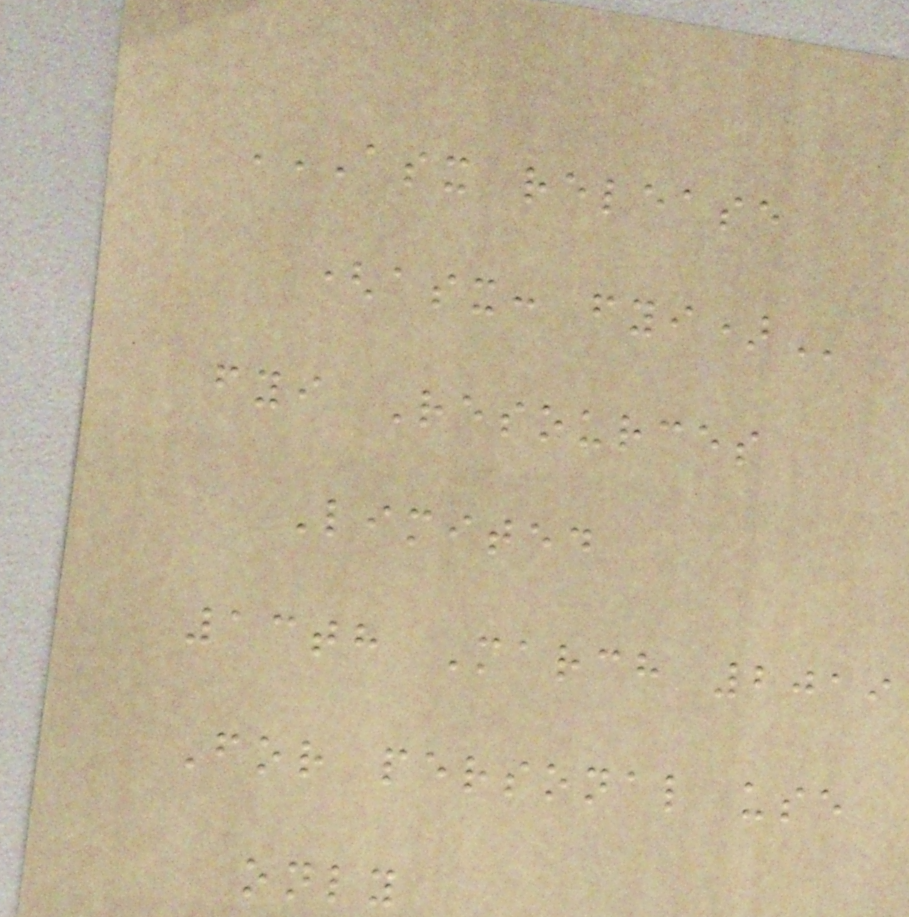ASX RELEASE
(ASX: FYI)
fyi Resources
Limited
13th March 2019
For personal use
only
